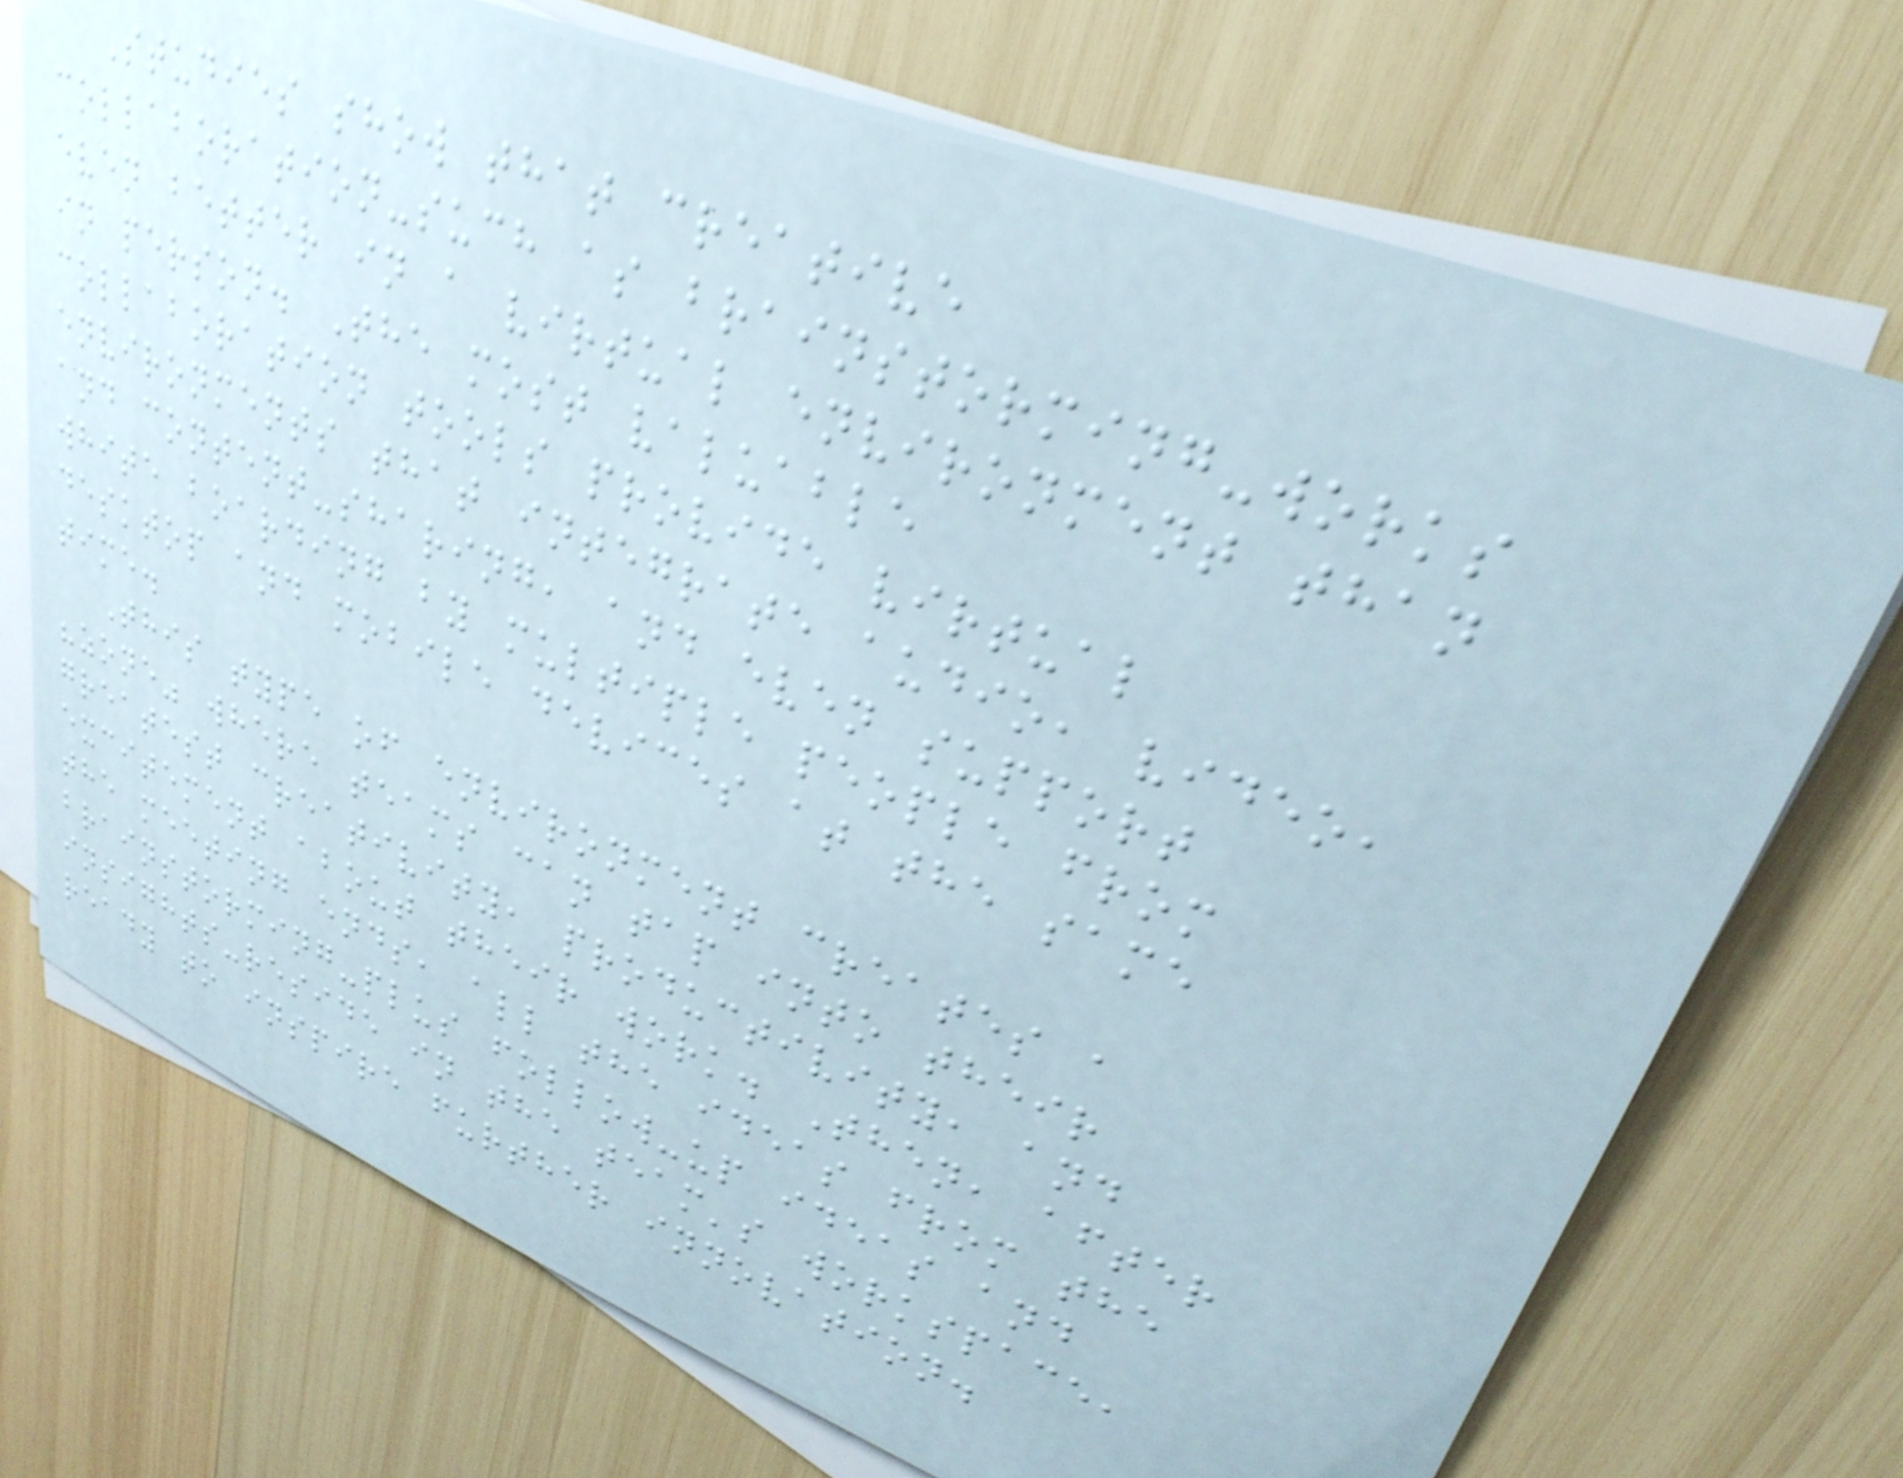Studies show that creative
collaboration-such as brainstorming-works
even better in a virtual environment than
in person. The most valuable
collaboration tools provide virtual
environments that integrate audio, video,
and content-sharing, and even support
white boarding by multiple people from
desktop and mobile devices at the same
time.
This type of environment creates a
"zone" where teams can tap into their
greatest creativity, productivity, and
excitement about their work. Then, after
the meeting ends, all the ideas from the
brainstorming-plus follow-up ideas and
insights-reside in the team's workspace,
ready to inspire further innovation.
